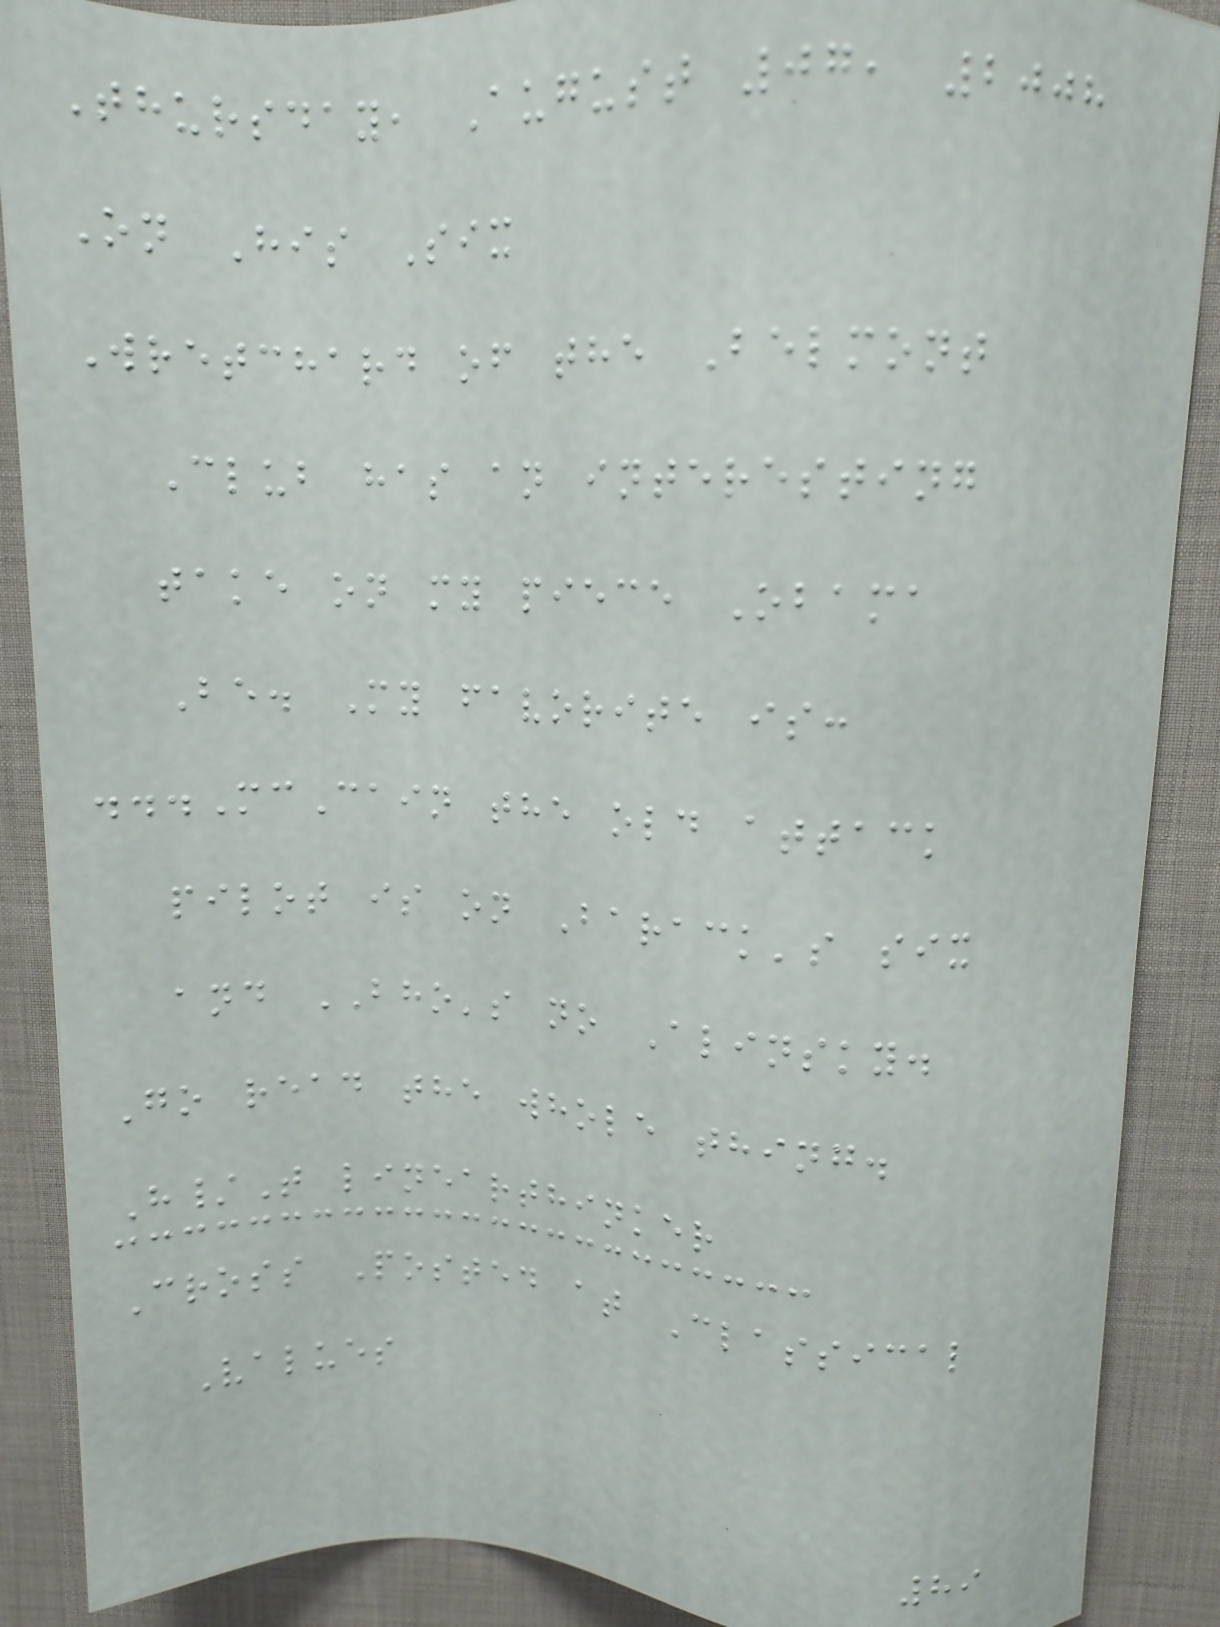Thursday, August 07, 2008
On His Six
Wretchard of the Belmont
Club has an interesting
take on my piece Obama
Be. My favorite is:
...McCain the old attack
pilot is on Barack's six
and BHO's no Alinsky.
Go read the whole thing.
H/T linearthinker
Cross Posted at Classical
Values
89
